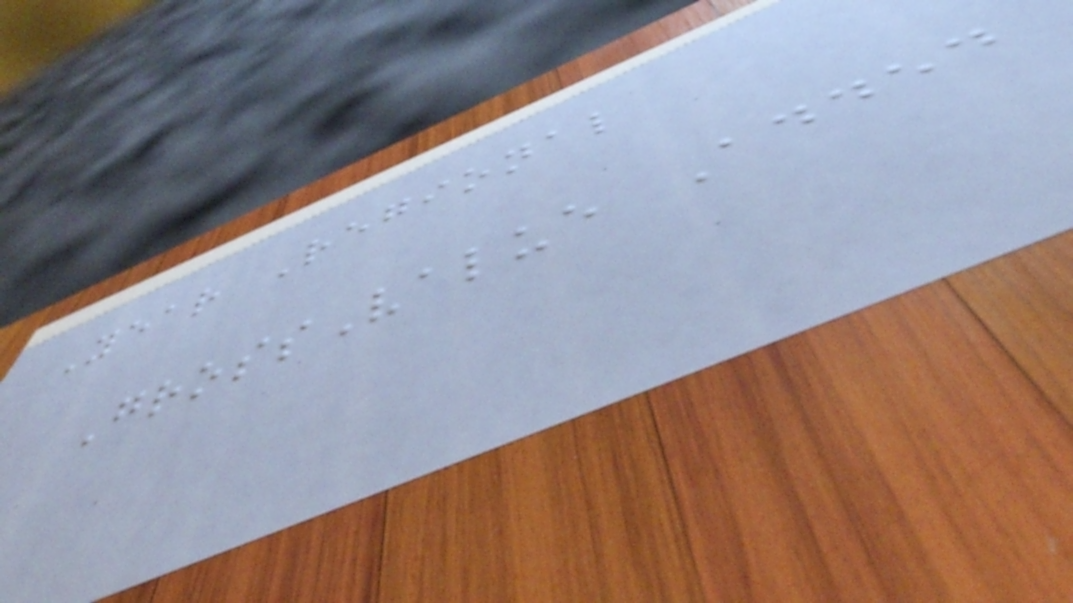Year Regional
GrossValue Added
